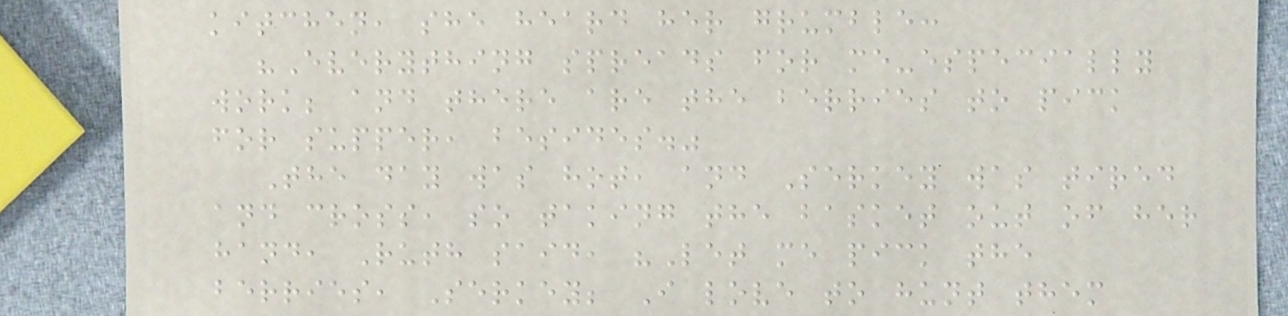kitchen, she heard her grumble:
"Everything spreads for me-especially
work; and there are the berries to pick
for supper, besides."
The day was hot, and Serkey was tired
and cross, so taking the basket out of her
hand, Ruth said, "Let me pick the
berries, Serkey; I love to hunt them
